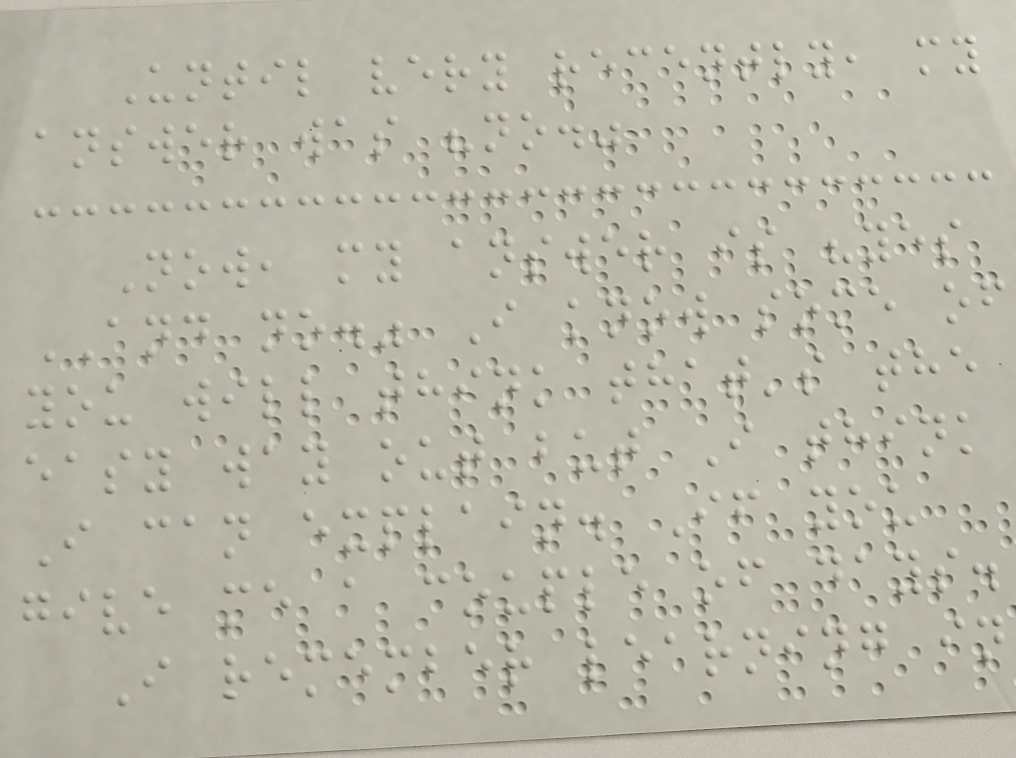Until very recently, my
answer was "no."
Now, my answer is "yes
AND no." I know some of
you will think that's the
easy way out but I think
I can explain. If you
give me a couple of days.
I remember learning in
